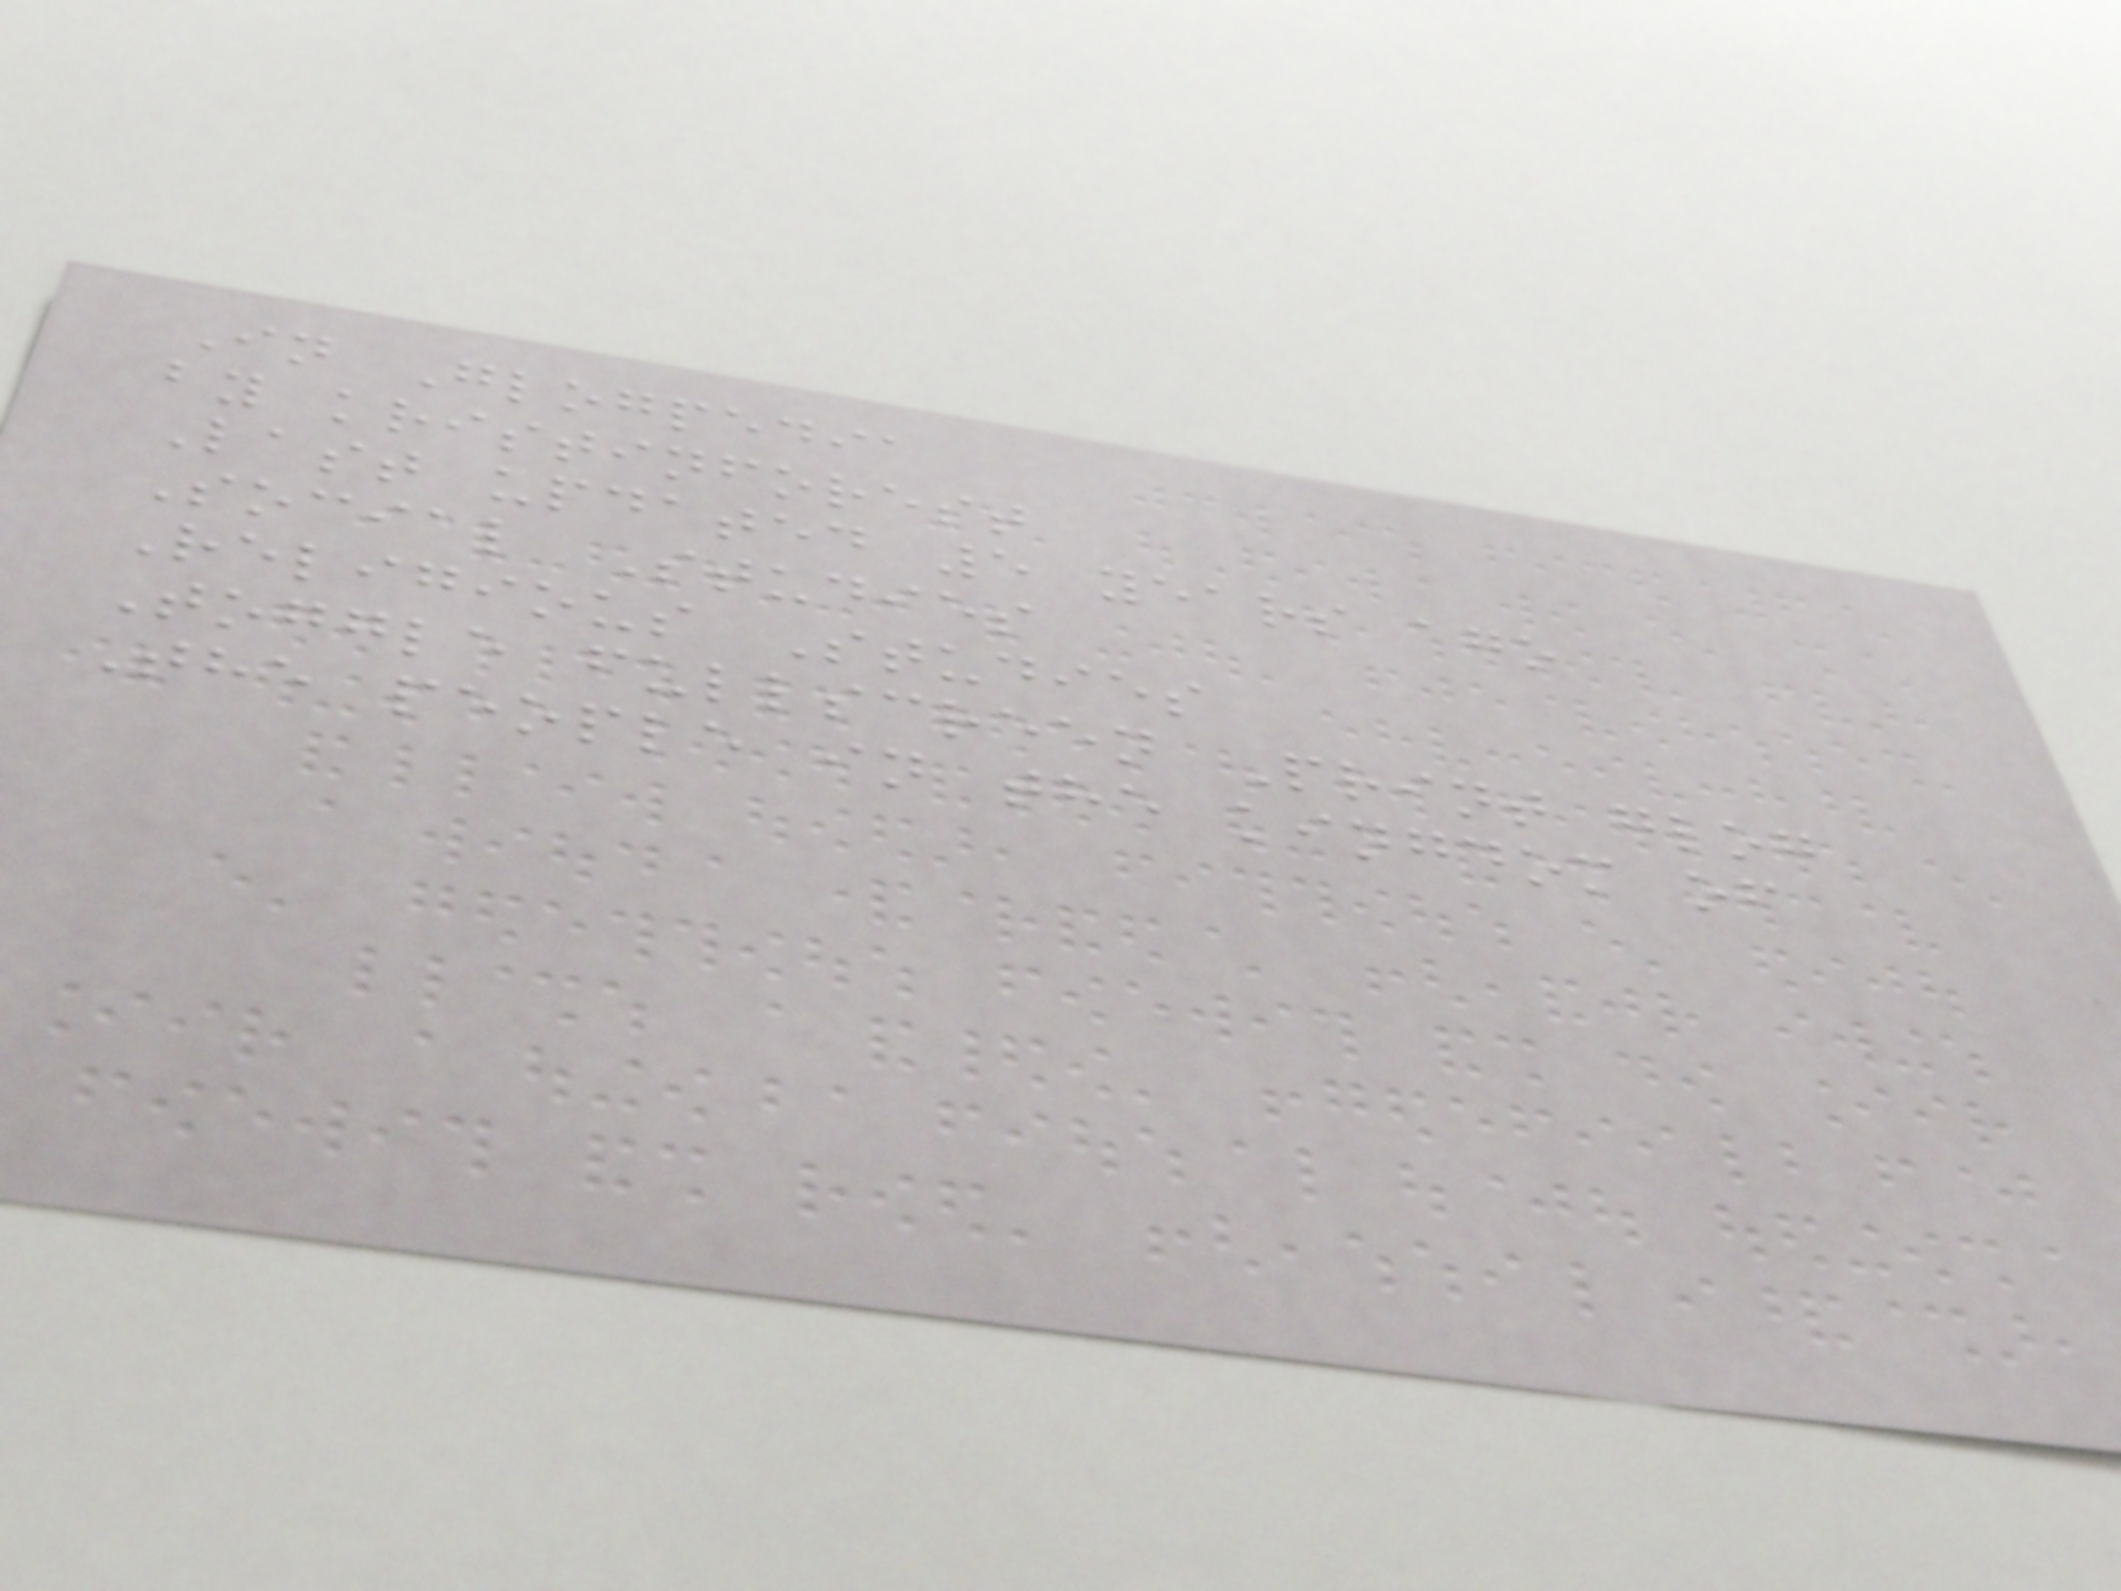In Glogpedia
by kristinforest
Last updated 5 years ago
Social Studies
Religious Studies
Toggle fullscreen Print glog
The people in the kingdom of
